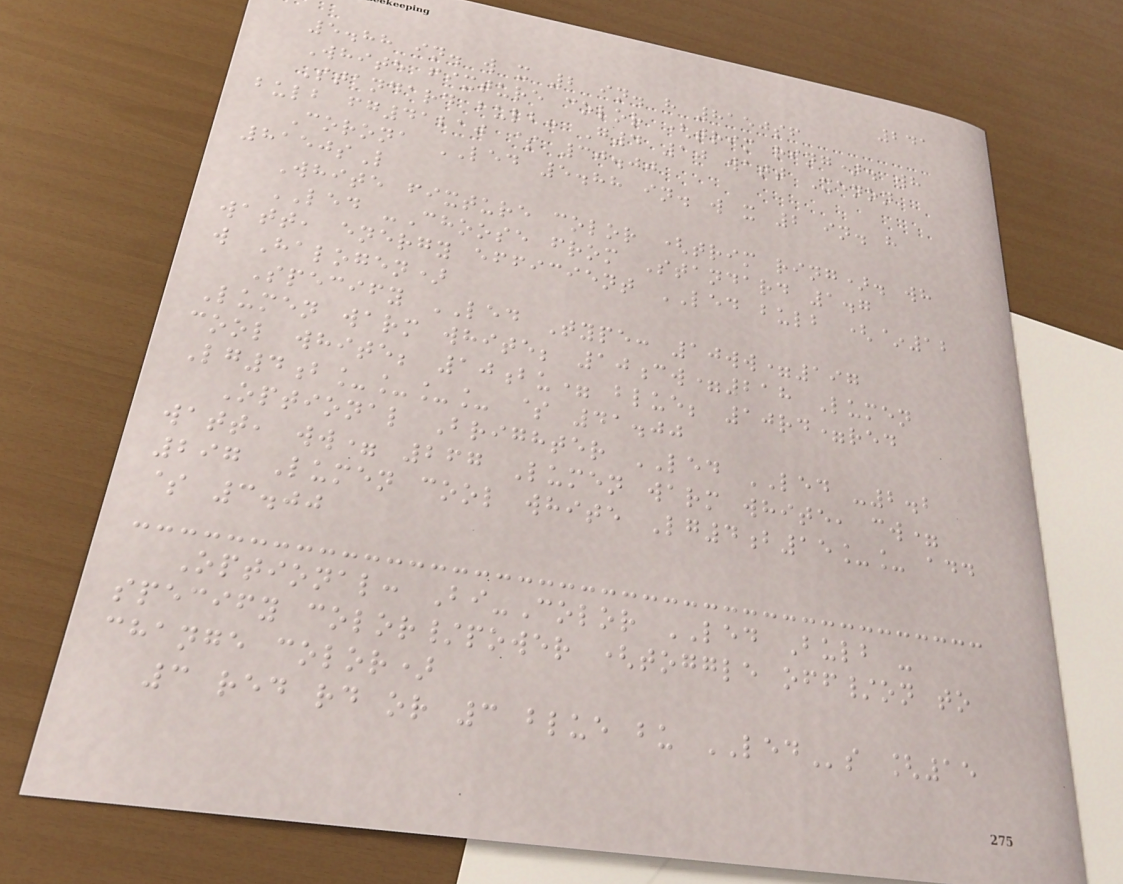241
5.88 in. w x 2 in. h 8150sf
White fixture color (trim ring). wh
Standard bulb: G4 10 watt Xenon
bulb fg41210 $ 30.00
Corona LED 5.88 in. w x 2 in. h
8150sL
White fixture color (trim ring). wh
LED -Choose from Standard 1.7
watt, energy efficient LED bulb (~12
w Halogen)
Specify LED Type: 10ww=197
Lumen warm white; 10cw=218 Lumen
cool white; 10bu= blue; 10rd=red
Lg4b____ $ 41.00
Optional Brighter LED LED -2.2
watt, ww= 267 Lumen warm white, cw=
297 Lumen cool white Lg4b15__ add
$ 3.00
Optional: Bi-Color LED Bulb -
specify color/power (toggle off/on to
change color)
3 red rd or 3 blue bu LEDs [15
